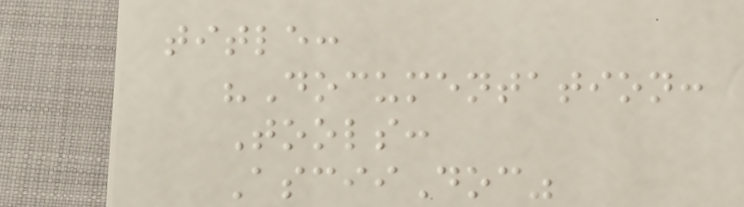title:
"Documentation:
Tools:
AsciiDoc"
